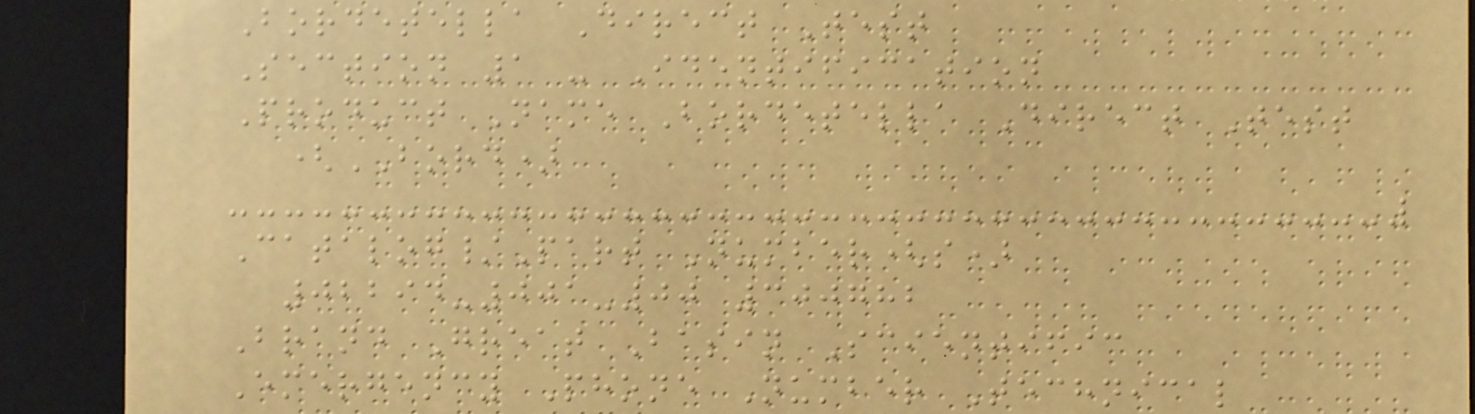Bordetella Direct Test
Section 1 - Identification
Product Name Bordetella Direct Test
(BORD)
Catalog/Part Number(s)
02294-001-00 300782
Brand Great Basin Scientific
Emergency Phone Number Technical
